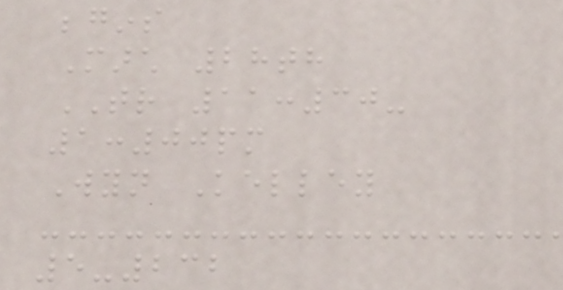begins
March 28th
TR 11:30-
1:00pm
Wyn Kelley
5-232
